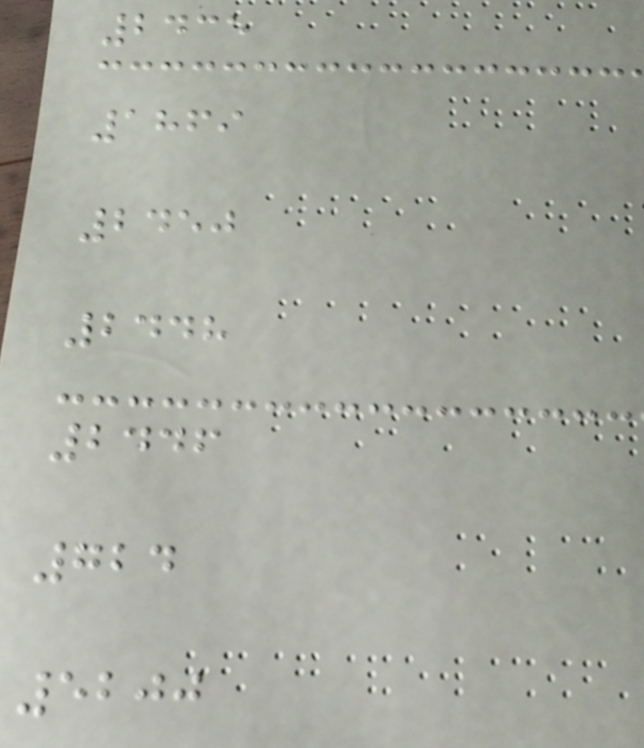2435
1869
2450
2448
2446
724
5200
